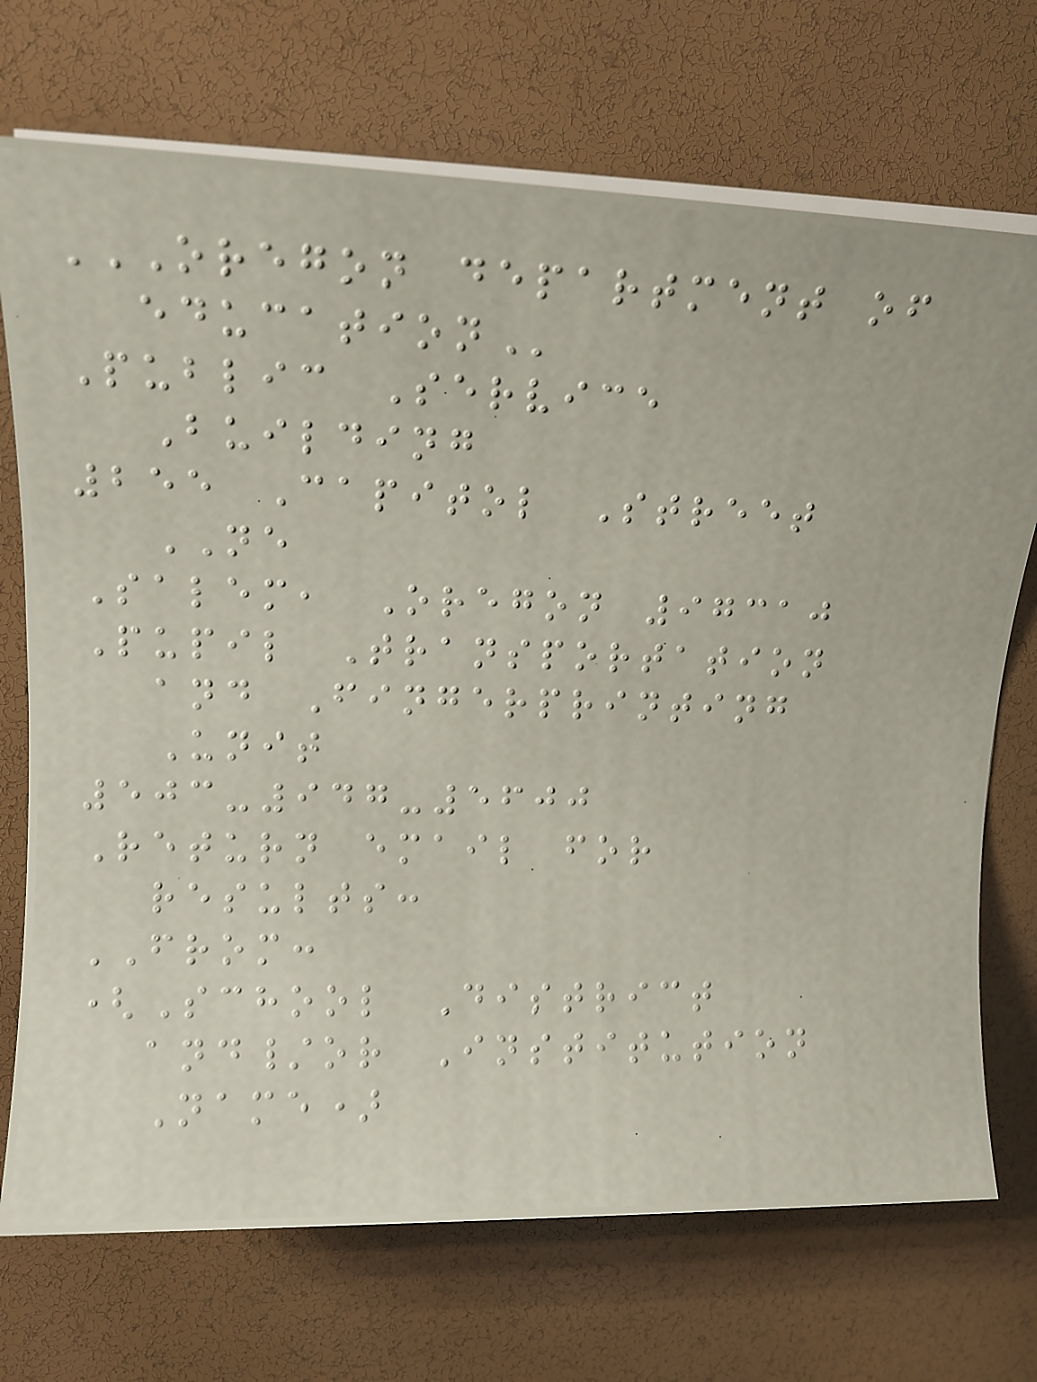OREGON DEPARTMENT OF
EDUCATION
Public Service
Building
255 Capitol Street
NE
Salem, Oregon 97310
Pupil Transportation
and Fingerprinting
Unit
503-947-5600
Return email for
results:
FROM:
(School District
and/or Institution
Name)
